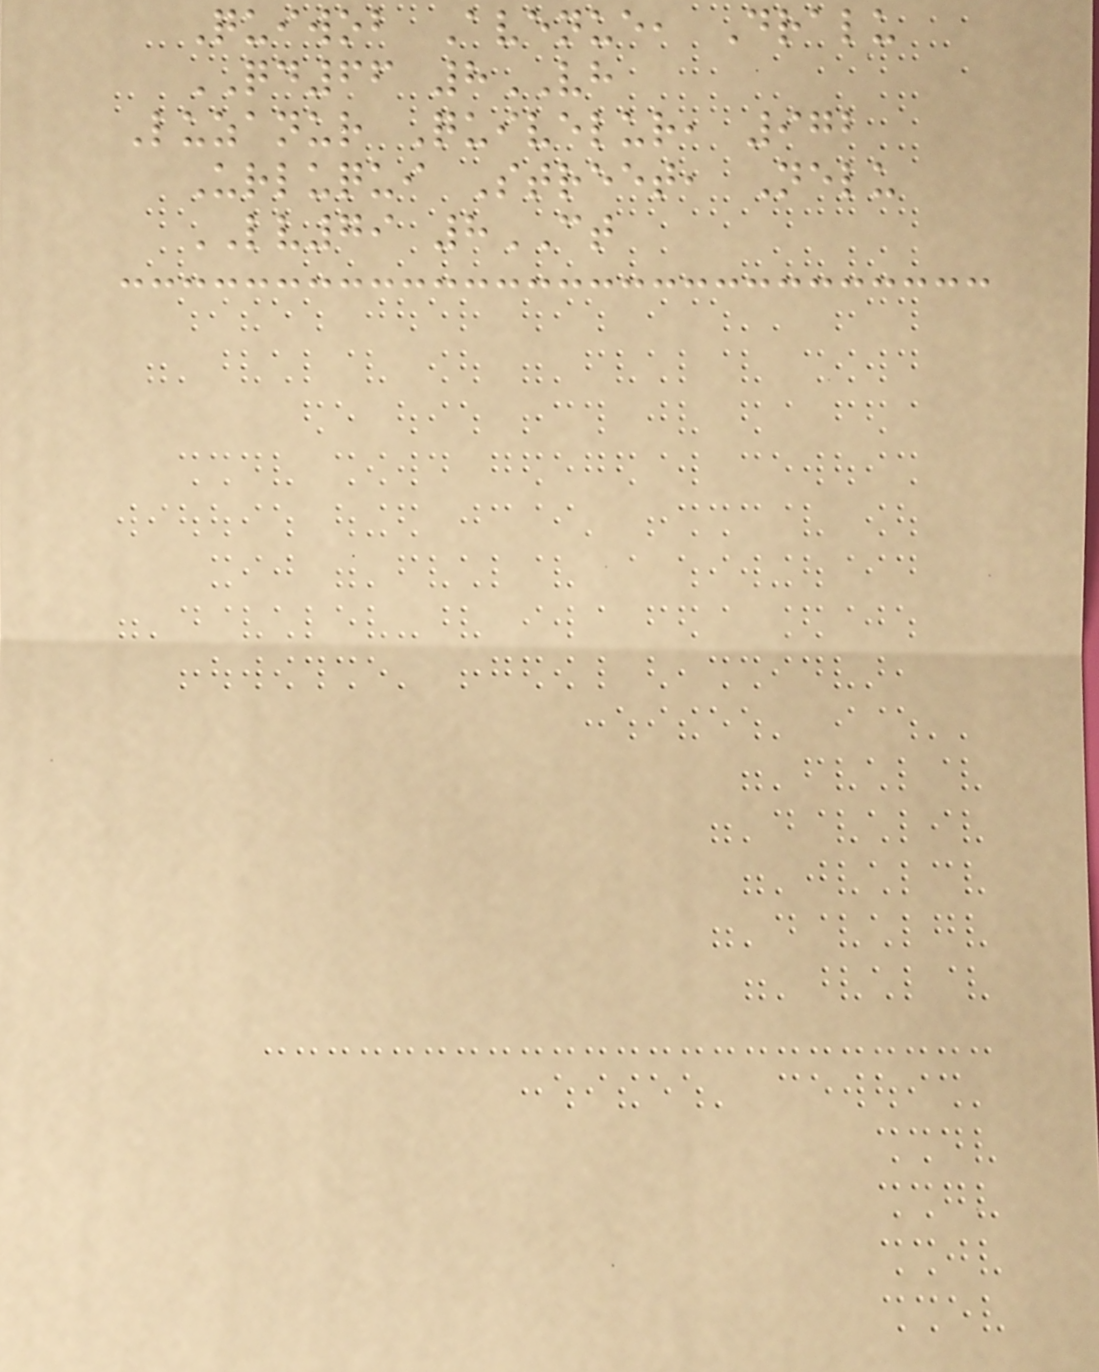Quiwob Avenue, Dralu
QD66 8VH
Luzanur Quivelur, 972
Urluqui Street, Nelu
LV79 8CT
